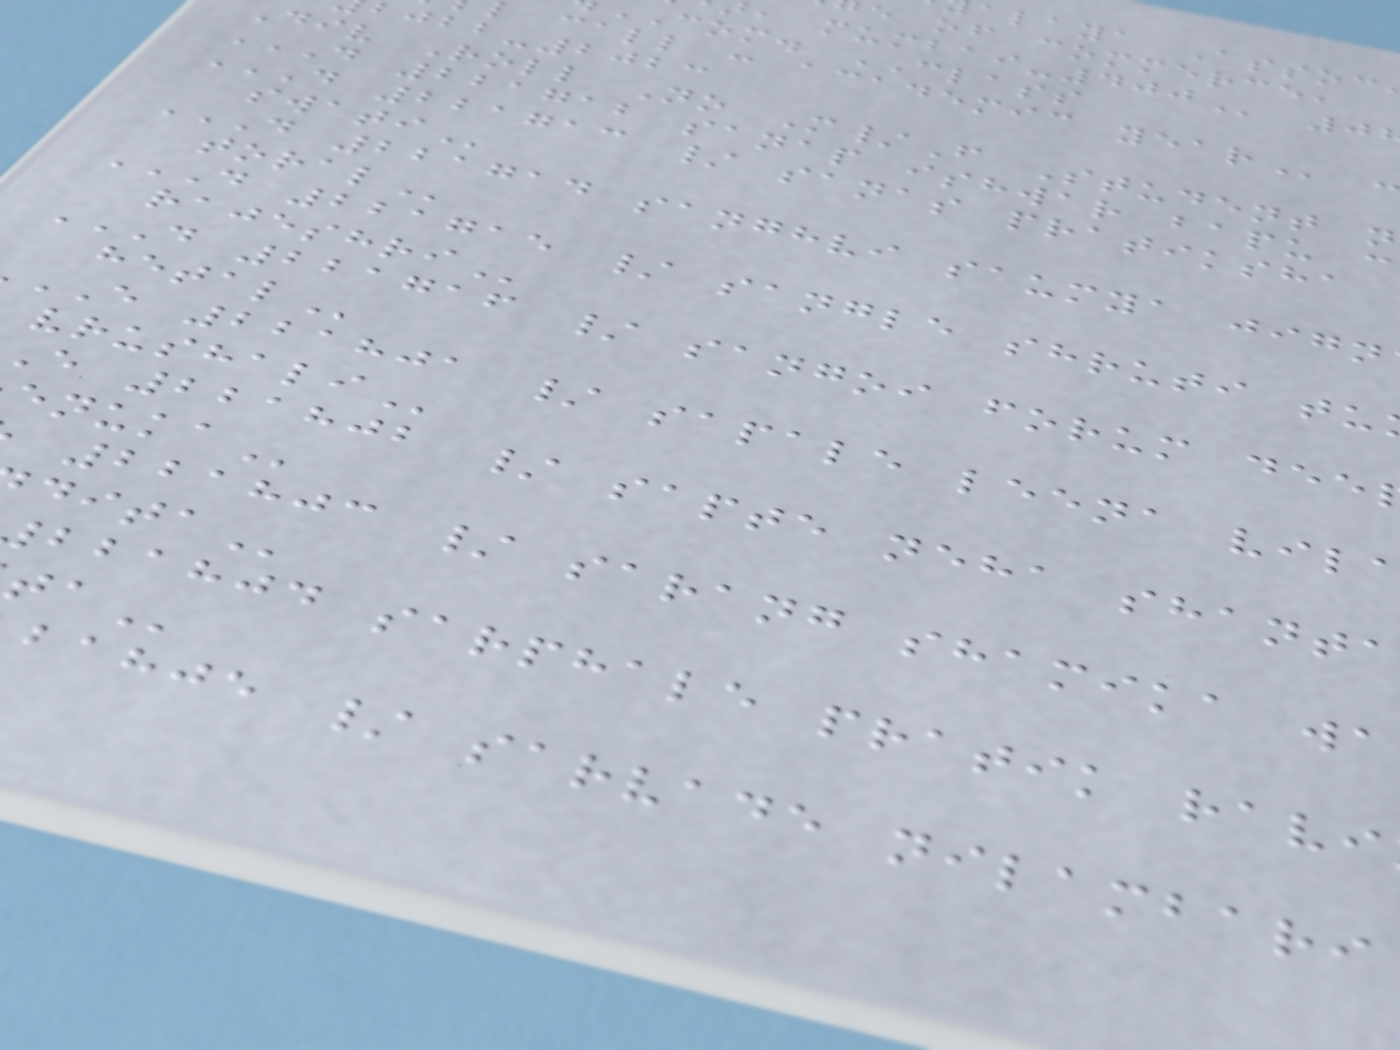alaya Assoc
e of commerce,
com. CLASS
call : academic
-2023
Div Roll No M/F Student n
E 221801 / sapale leena
e 221802 / sapte neha
221803 / sarang shamika
bbahjd sarphale pratik
bahje / sarvade nilambari
